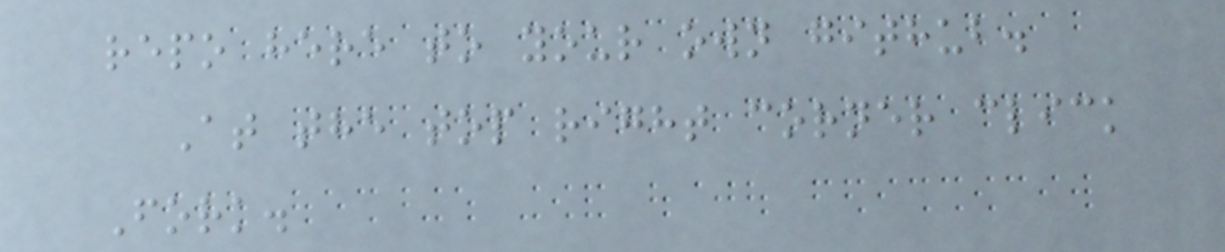repo here to your own github.
At the top right corner click
Fork.
